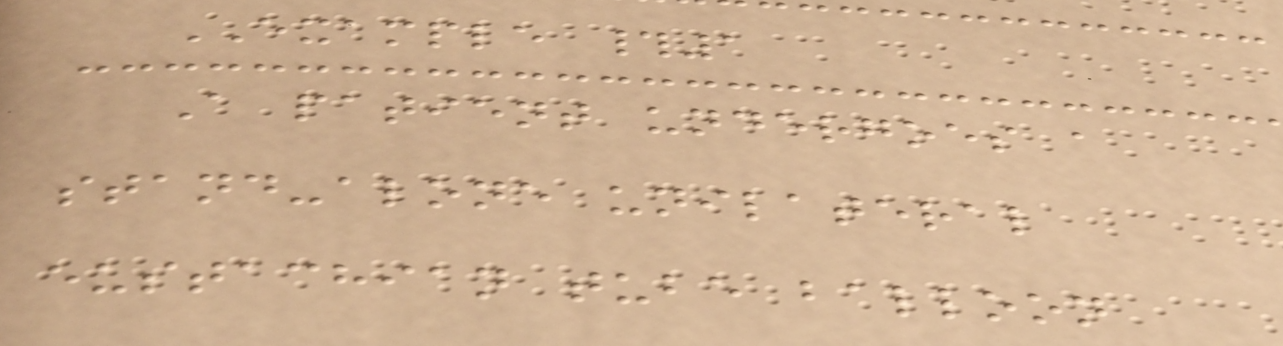EXAMPLE #1
A patient undergoes a
stand-alone unilateral
eustachian tube balloon
